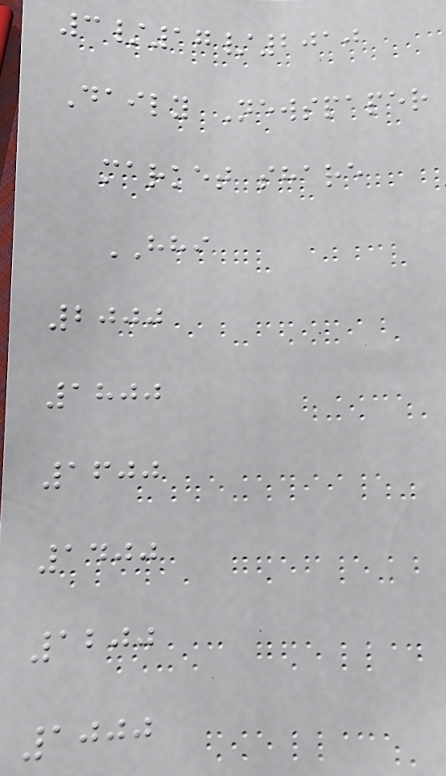3/17/2010
Daily Newspaper
market share
HHI
2000
1800
1600
1400
1200
1000
